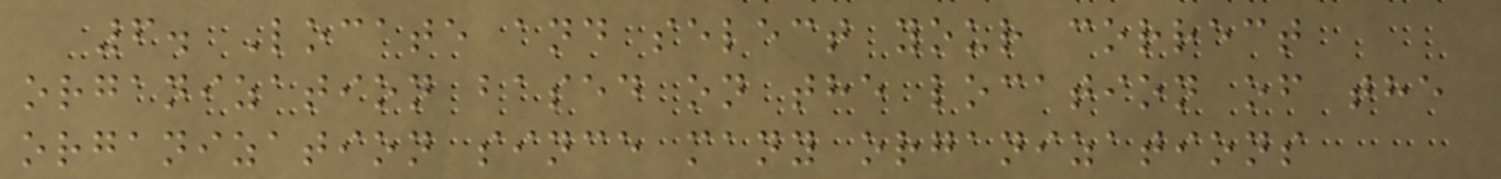6. Locate and select your correct
organization based on the location of the
organization since many organizations
